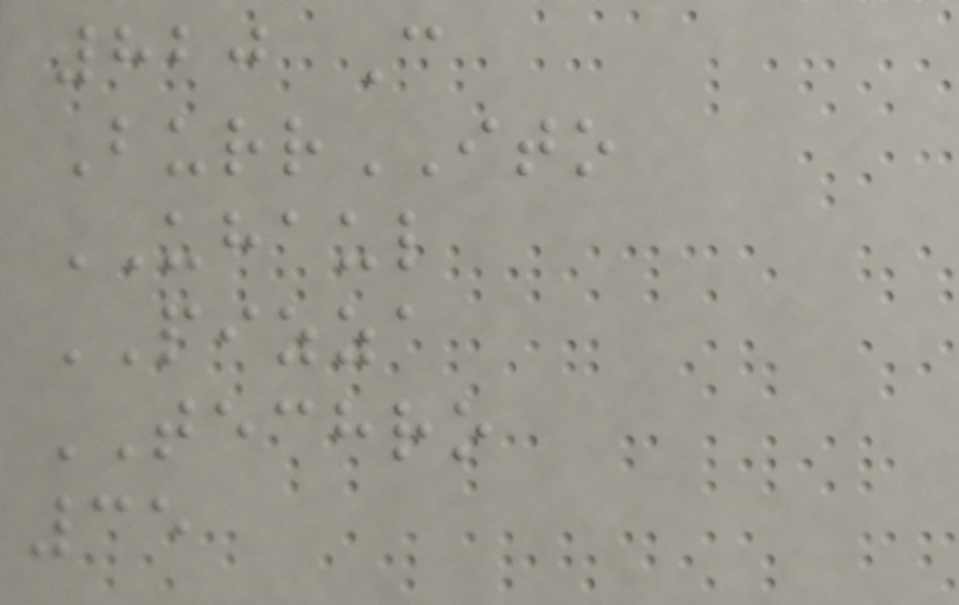820 C
BurrITO
UHAUL
PIZZA
TECHRO
35
